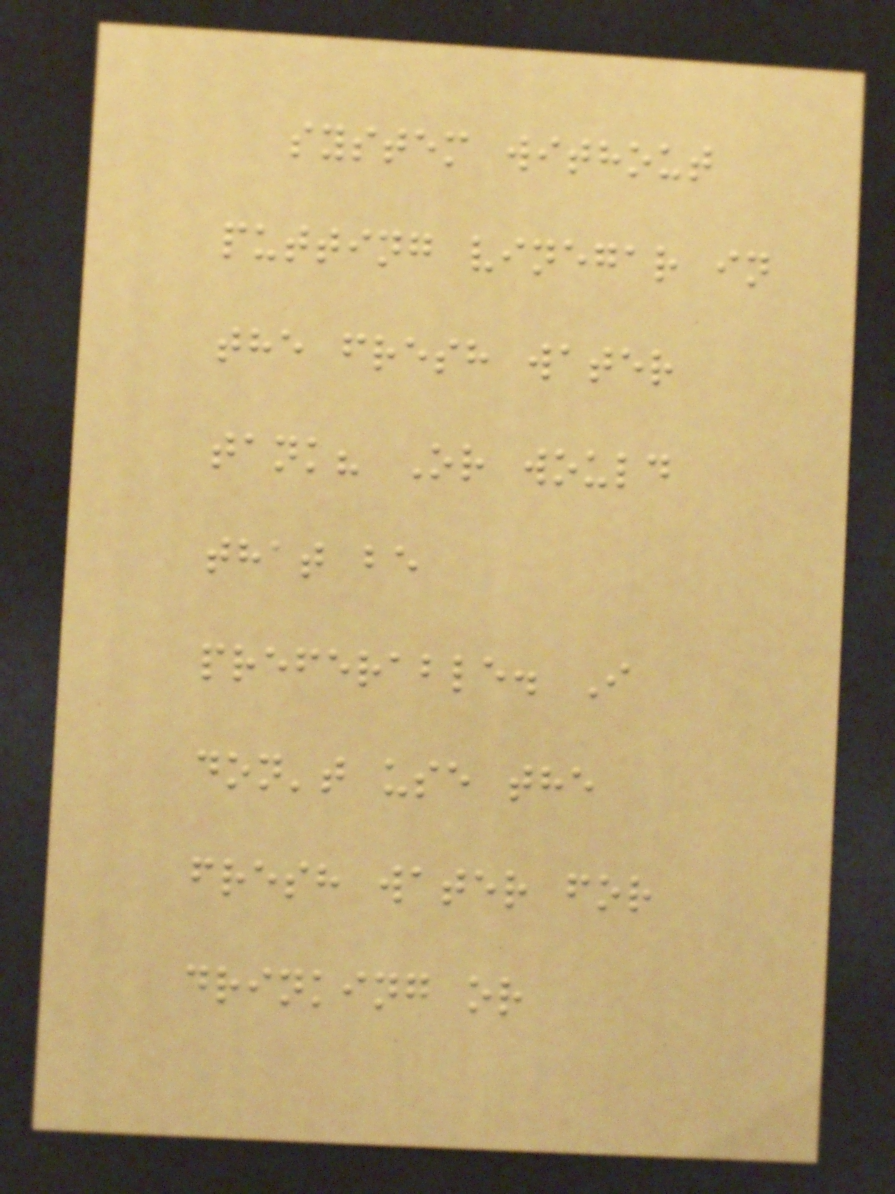system without
putting vinegar in
the fresh water
tank? Or would
that be
preferable. I
don't use the
fresh water for
drinking or
